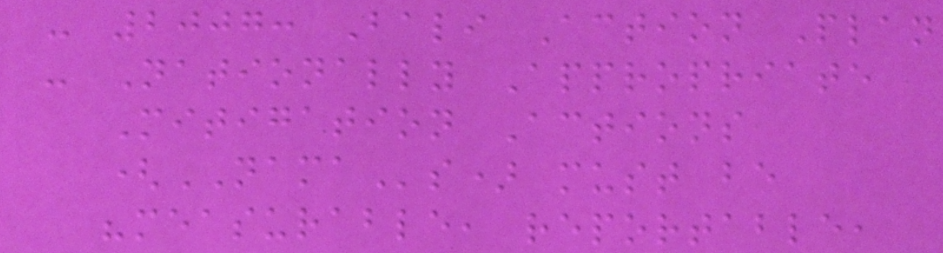- 2007: Bali Action Plan
- Nationally Appropriate
Mitigation Actions
(NAMAs) must be
"measurable, reportable,
